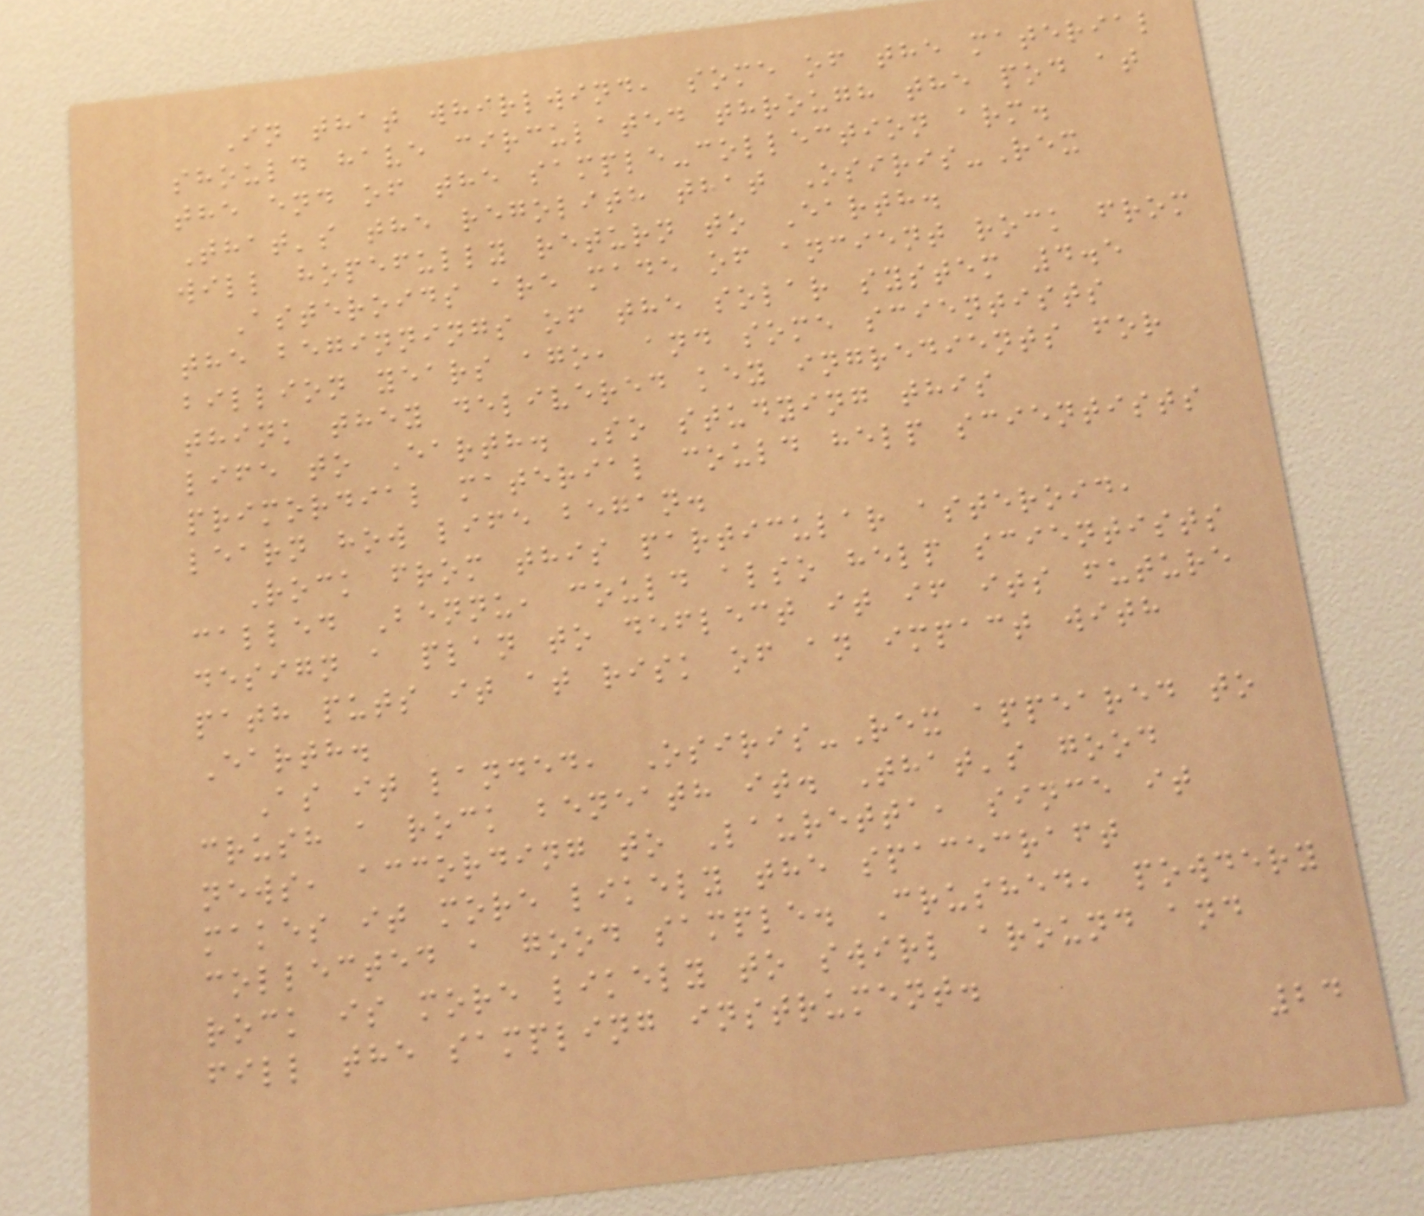In that whirlwind, some of the material
should have circulated through the pod at
the end of the sample-collection arm.
That's the regolith that Osiris-Rex
will hopefully return to Earth.
Asteroids are made of ancient rock from
the beginnings of the solar system 4.5
billion years ago, and some scientists
think they delivered key ingredients for
life to Earth. So studying this
primordial material could help scientists
learn how life began.
Rock from this particular asteroid,
called Bennu, could also help scientists
design a plan to deflect it if its future
path puts it at risk of an impact with
Earth.
As it landed, Osiris-Rex appeared to
crush a rock beneath it. That's good
news, according to Lauretta, since it
makes it more likely the spacecraft
collected a good sample. Crushed, powdery
rock is more likely to swirl around and
fill the sampling instrument.
24
